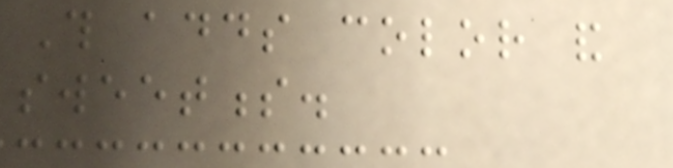This adds color and
sweetness.
